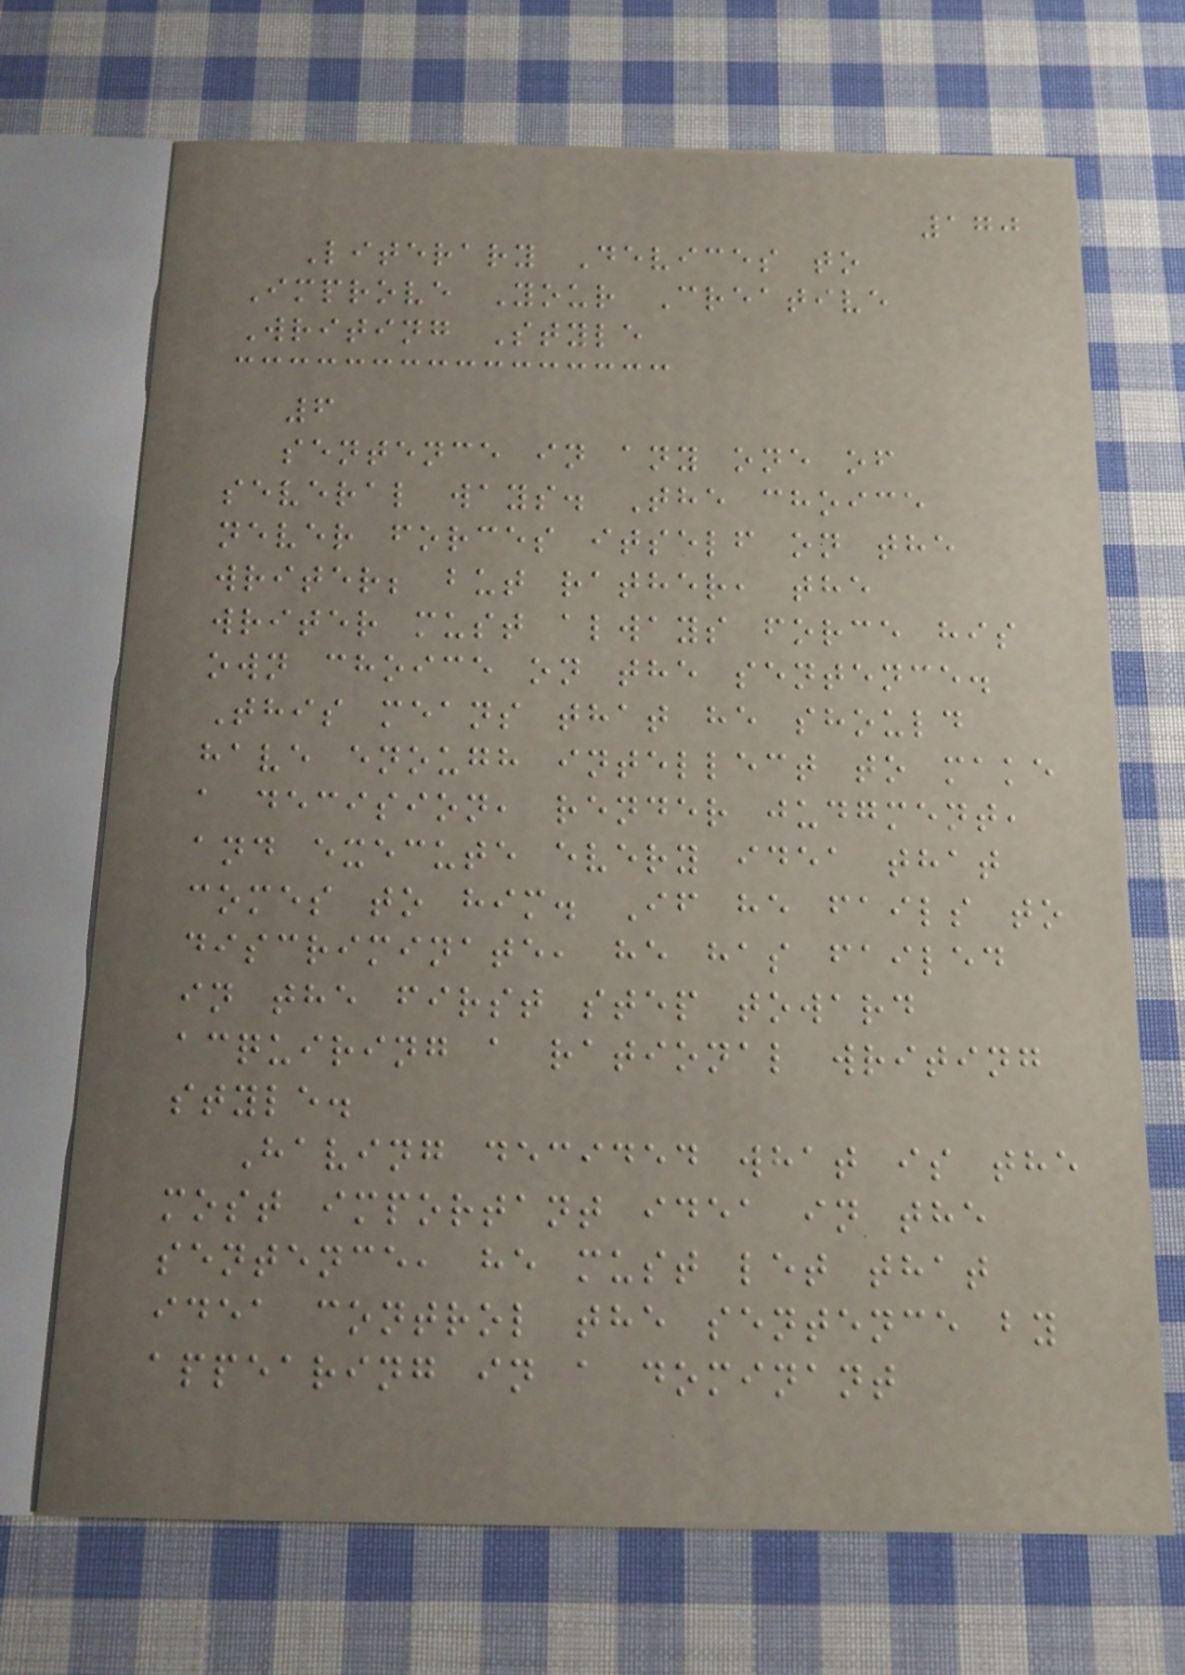170
Literary Devices to
Improve Your Creative
Writing Style
6
sentence in any one of
several ways. The choice
never forces itself on the
writer; but rather, the
writer must always force his
own choice on the sentence.
This means that he should
have enough intellect to make
a decision, render judgment,
and execute every idea that
comes to him. If he fails to
discriminate, he has failed
in the first step toward
acquiring a rational writing
style.
Having decided what is the
most important idea in the
sentence, he must let that
idea control the sentence by
appearing in a dominant
